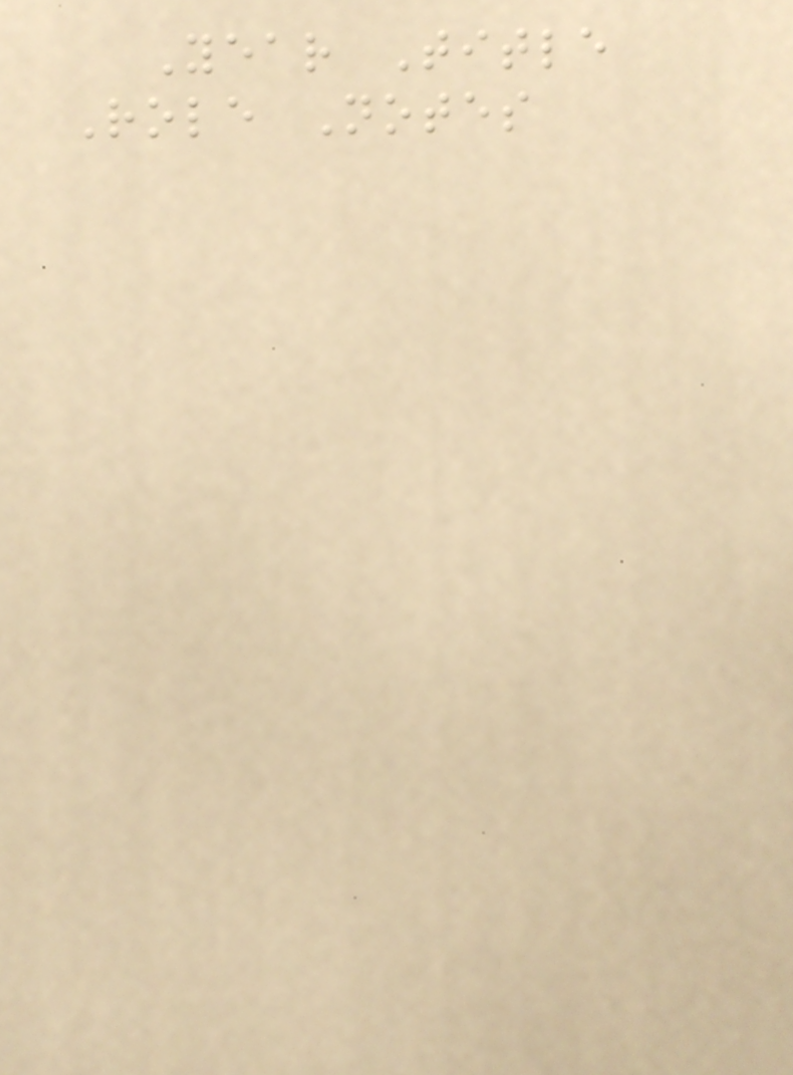Year Title
Role Notes
